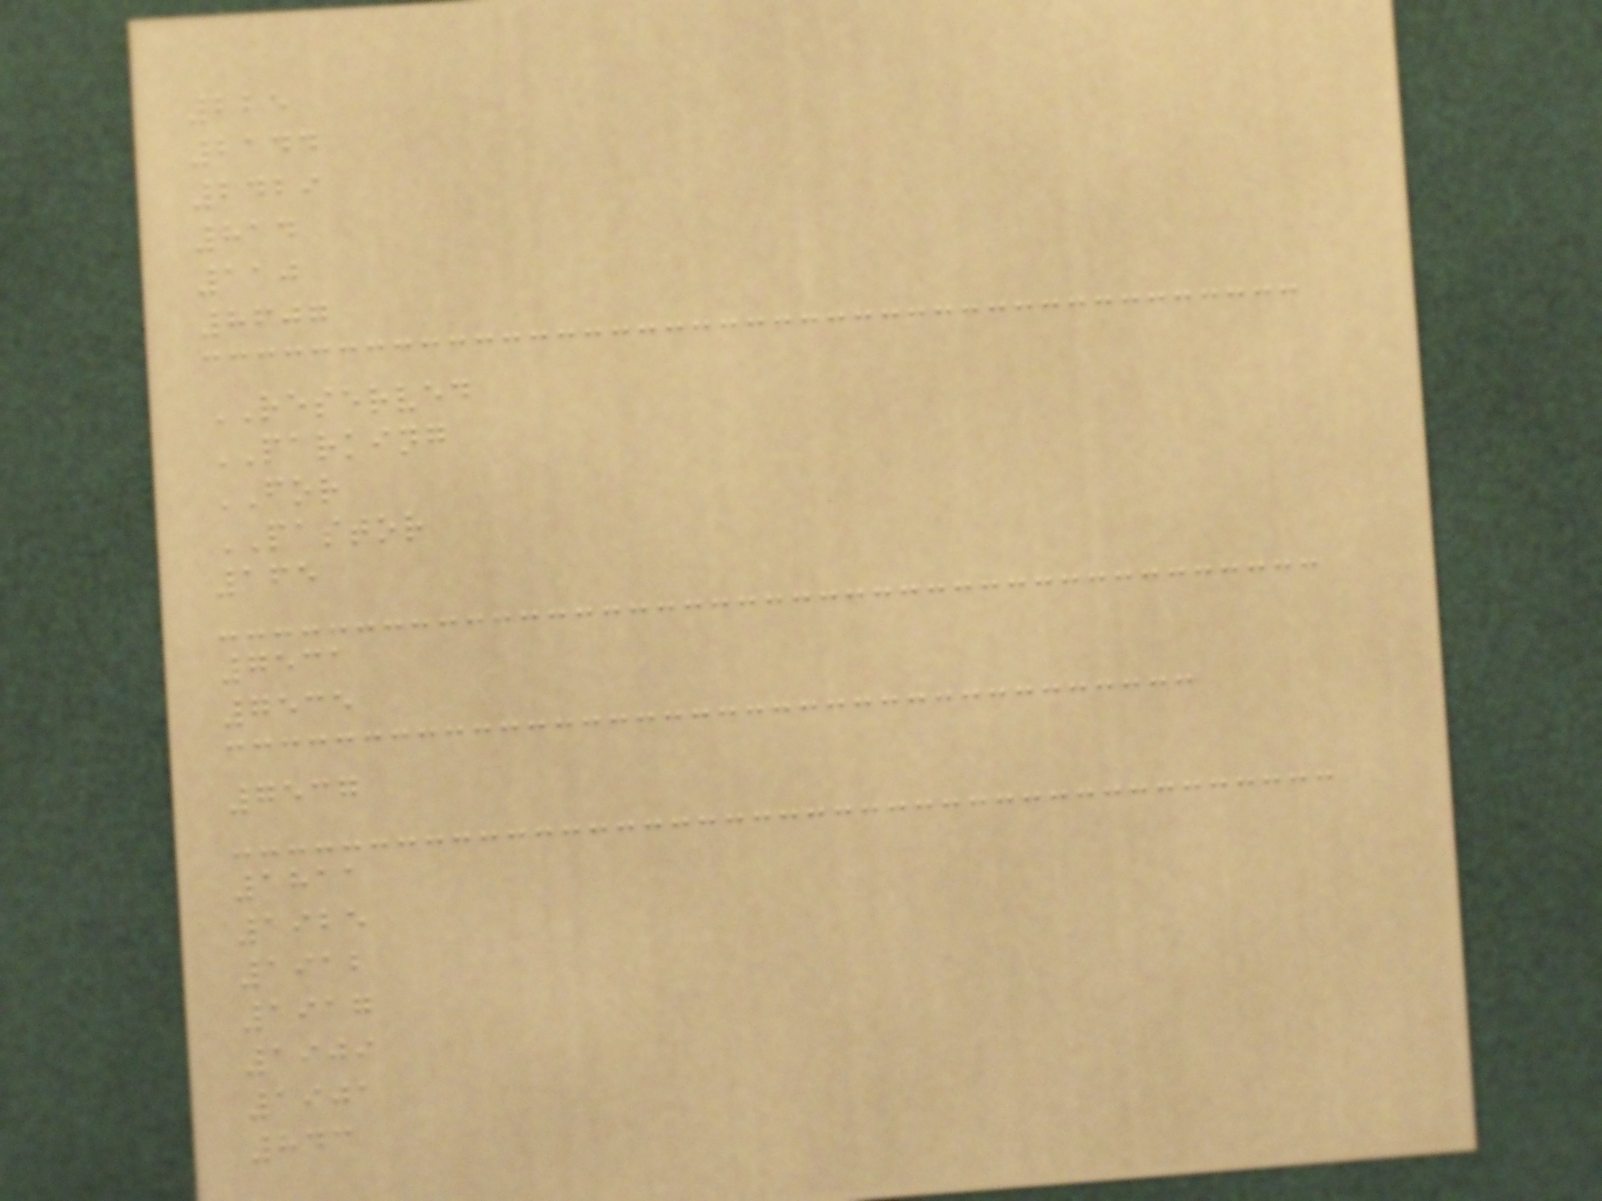225
2144
2429
814
110
8607
RESERVED
PARKING
FOR
PASTOR
165
7531
7535
7537
1811
1925
1912
1917
1909
1901
843
